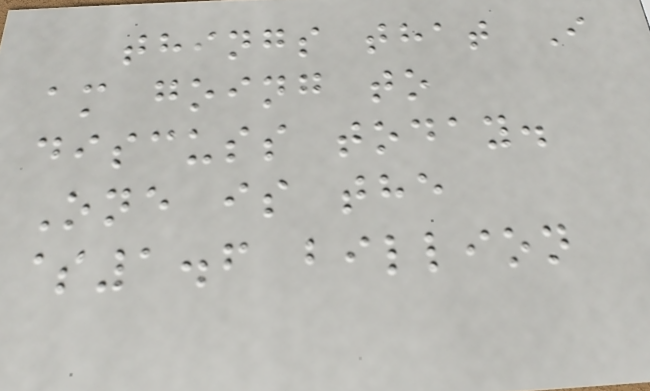things that I
am going to
discuss today.
One is the
$1.6 billion
